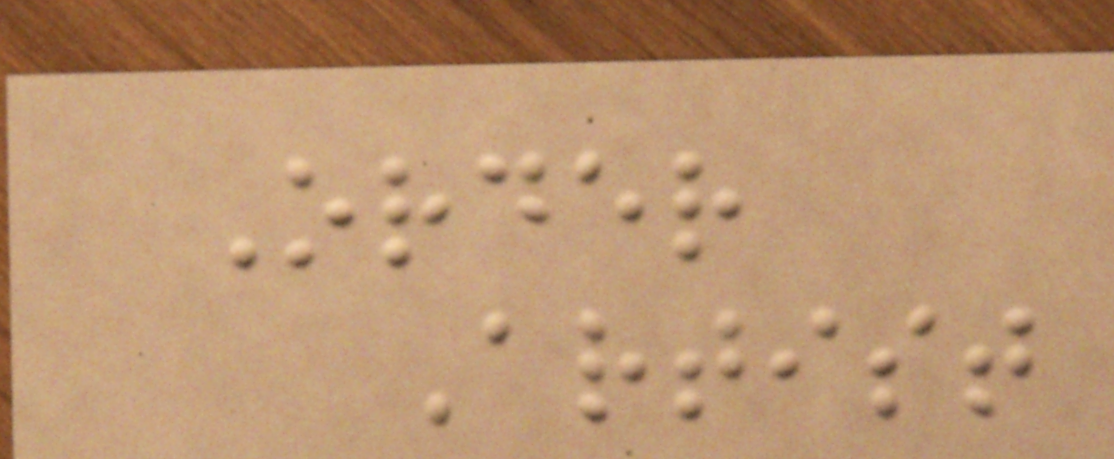Order
Artist
